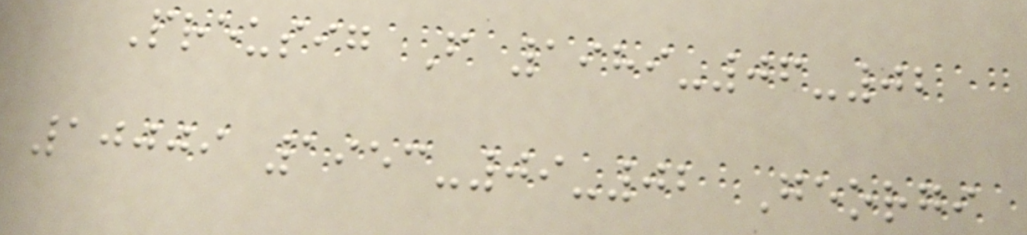Preusig F 1989-06-02
10009 1953-09-02 Georgi
